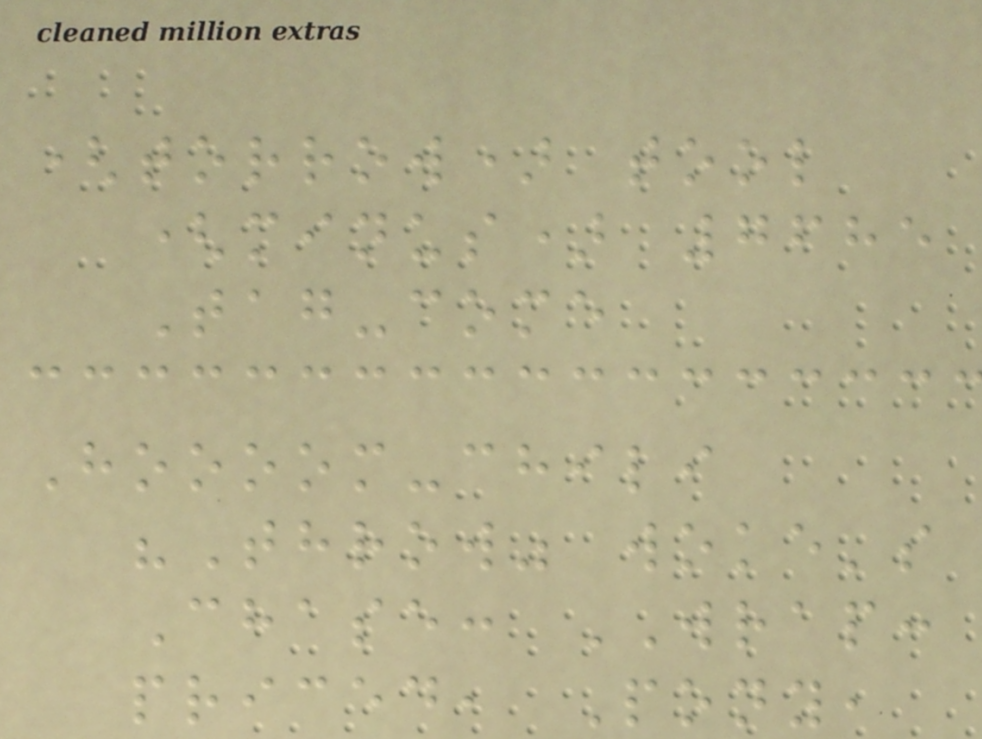(torrow) tool
(minus) 7685
Tag-come
Hoooom-chili
"Throw" woke's
Chase: WRAP:
priced, Pony,
